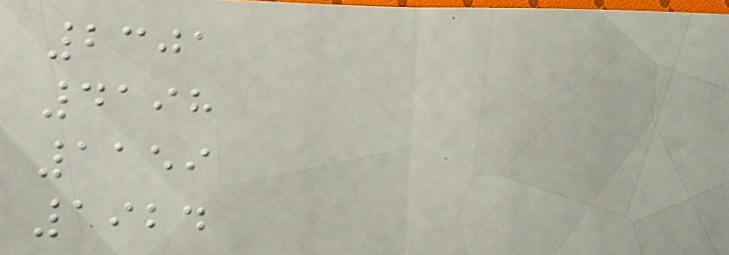2301
4198
1159
1924
